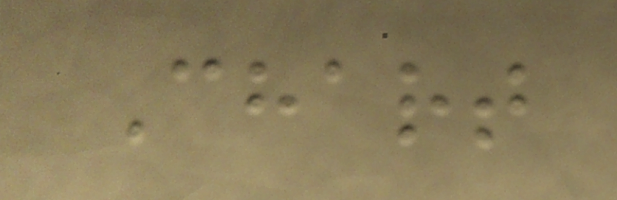Chart
